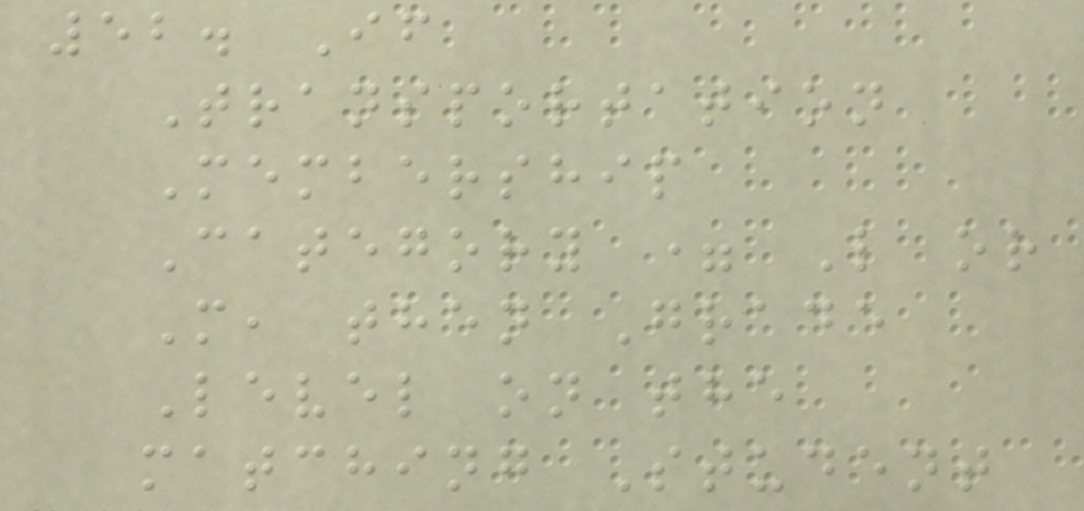52. If
Transportation
Membership
Category = L or
M, then Grade
Level on the
matching Student
